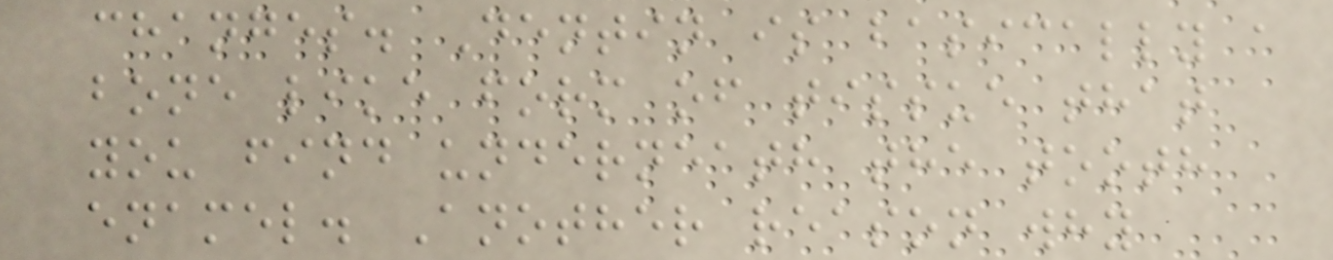changes. Dentin is basically a
bone like form of tissue that
you find underneath the tooth
enamel. Another reason why
